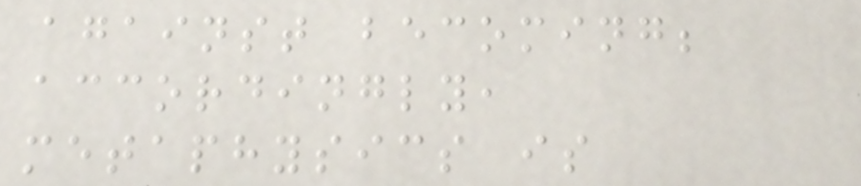against becoming;
accordingly,
metaphysics is
